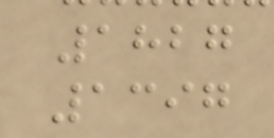1827
1397
